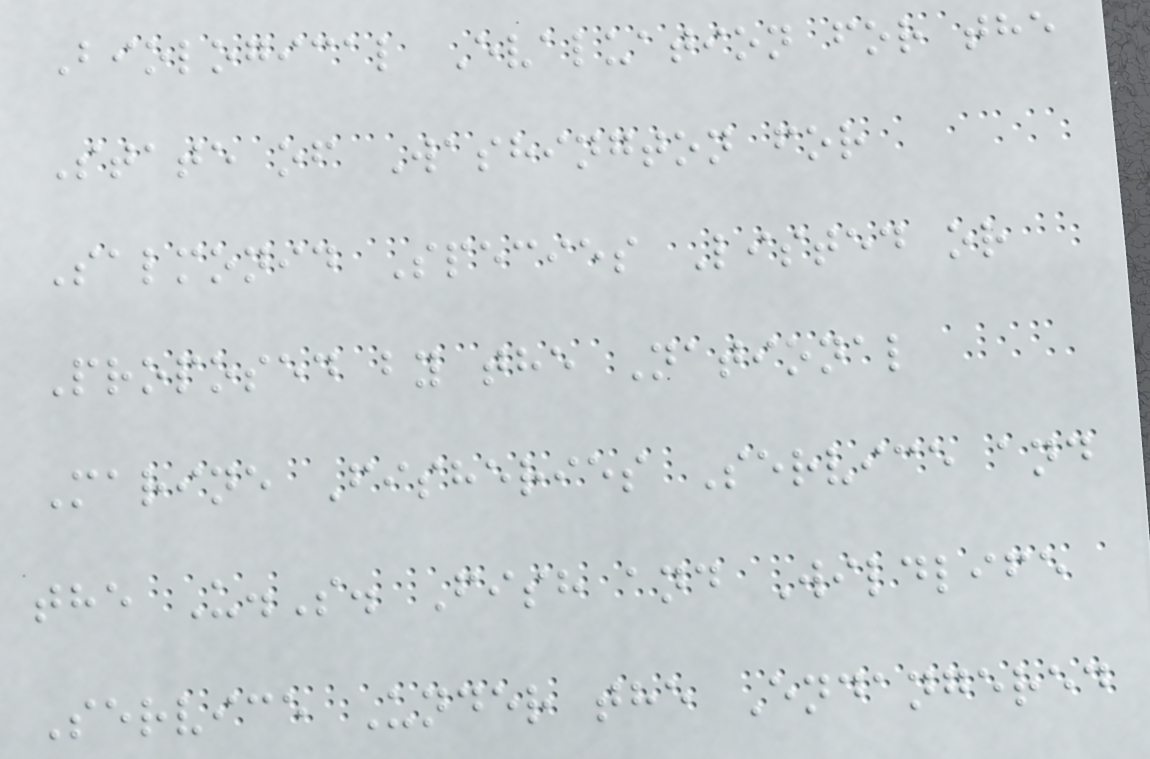Biological Evaluation for the
State of Washington for
Salmonid Species Listed or
Proposed by the National
Marine Fisheries Service and
the U.S. Fish and Wildlife
Service Under the Endangered
